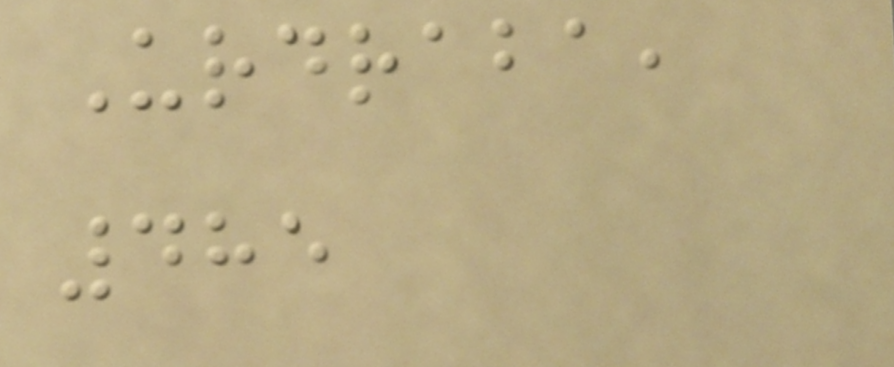Urdraba,
485
